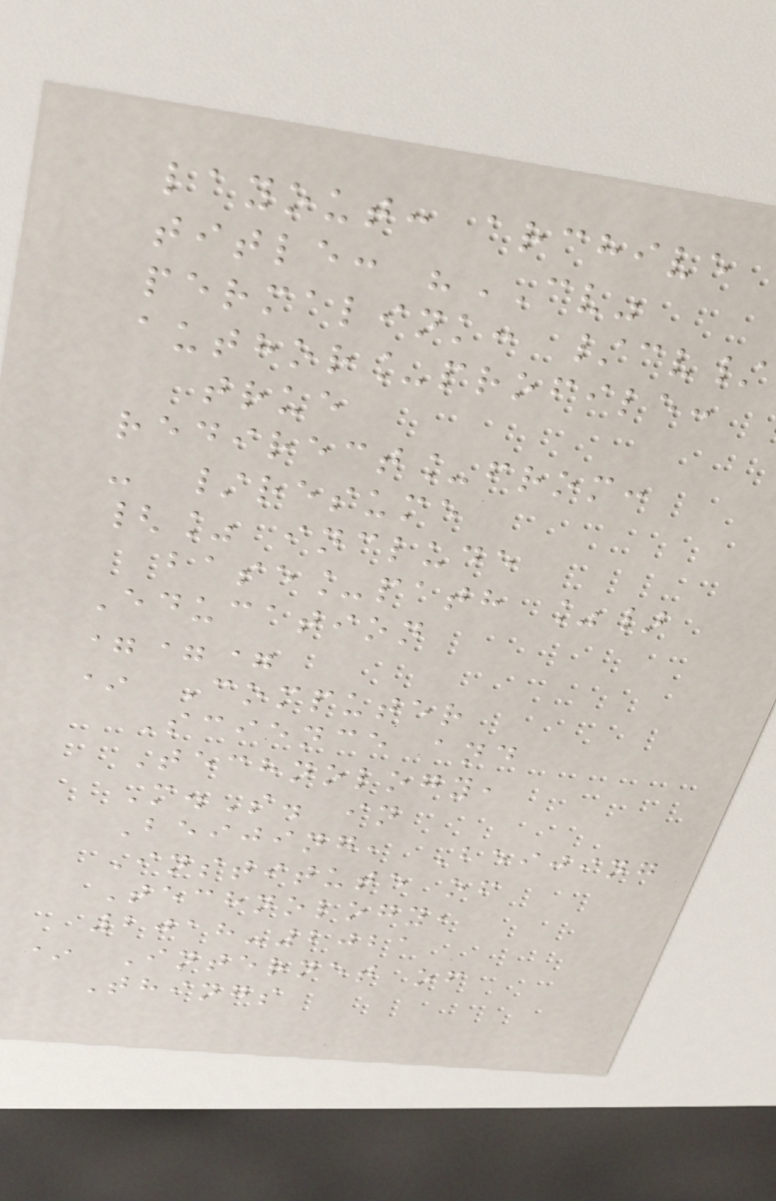layout: archive
title: "CV"
permalink: /cv/
author_profile:
true
redirect_from:
- /resume
{% include
base_path %}
Education
===
* Computer
Science and
Technology,
M.S. in
Beijing, Beijing
Institute of
Technology,
2018-2021
* Internet of
Things
